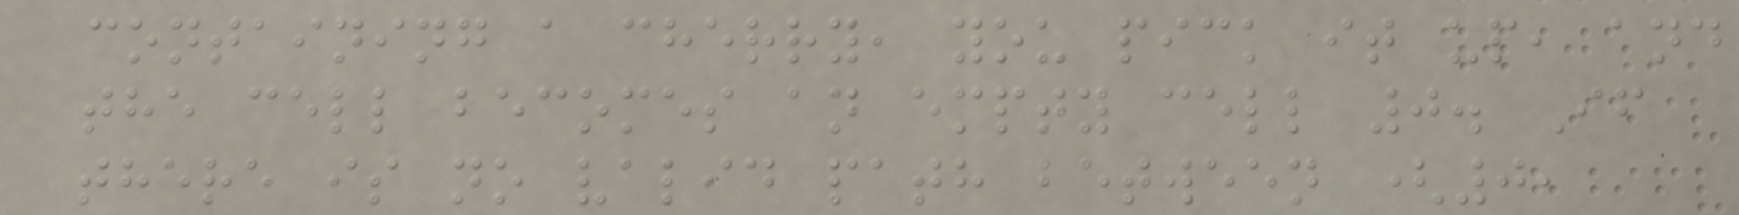containing a cherry, you pick it up, and
the cell becomes an empty cell 0. If
there is no valid path between (0,
